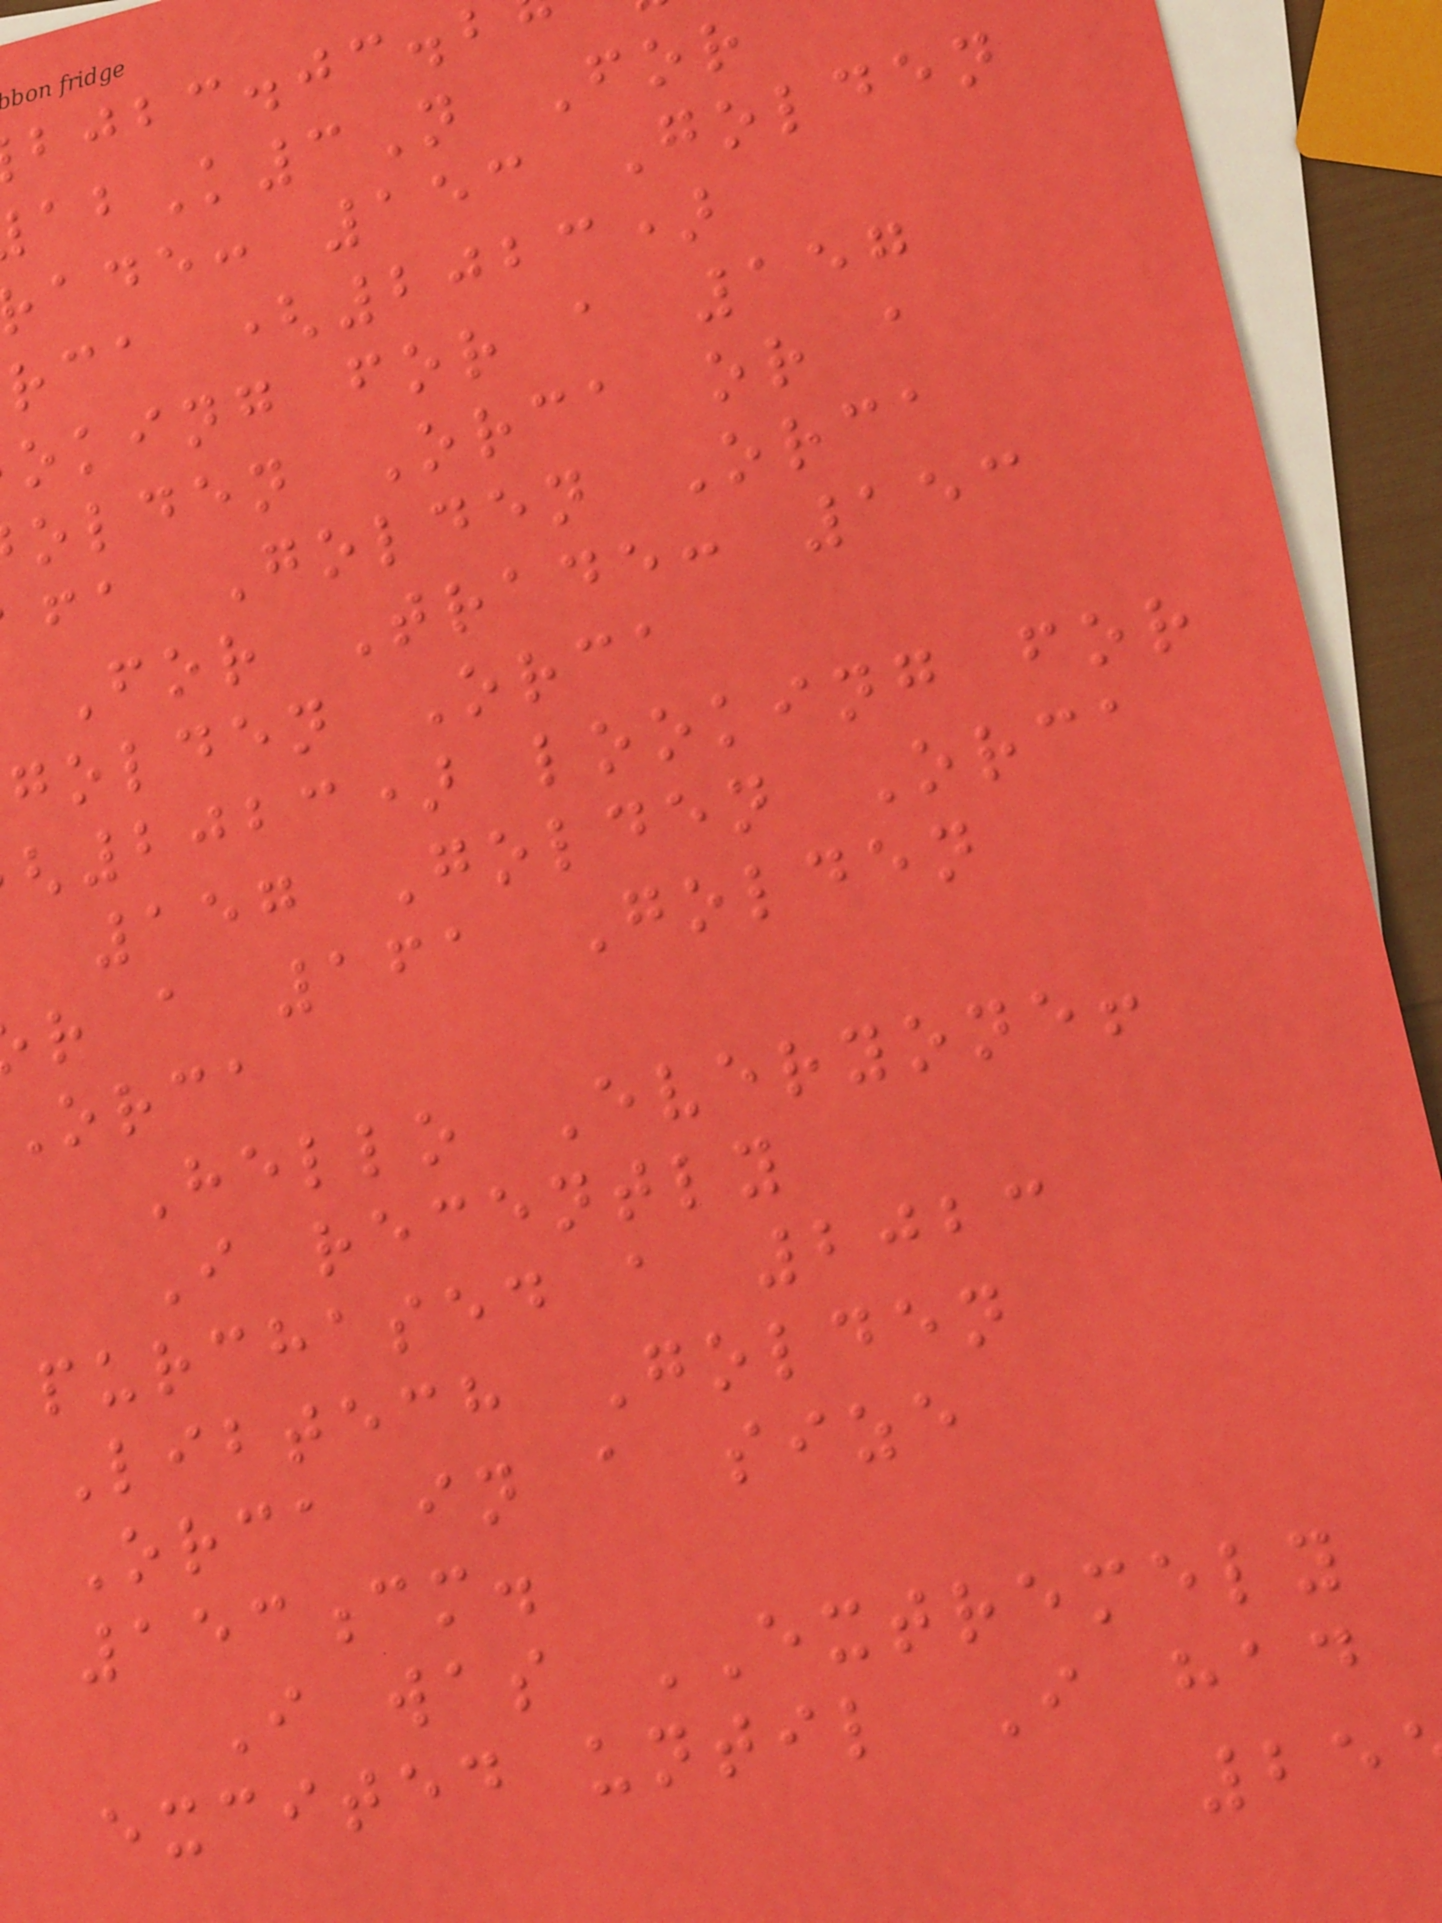K3N For
ade: 153 Golden
rca (2023)
oking for a 157
olden Orca or a
fa Golden Orca
For Trade: 153
golden Orca
2023) looking for
157 Golden Orca
r a 161 Golden
Orca
Hello Everyone!
I recently
purchased a 2023
Libtech Golden
Orca in a size
153cm.
I was EXTREMELY
excited until I had
